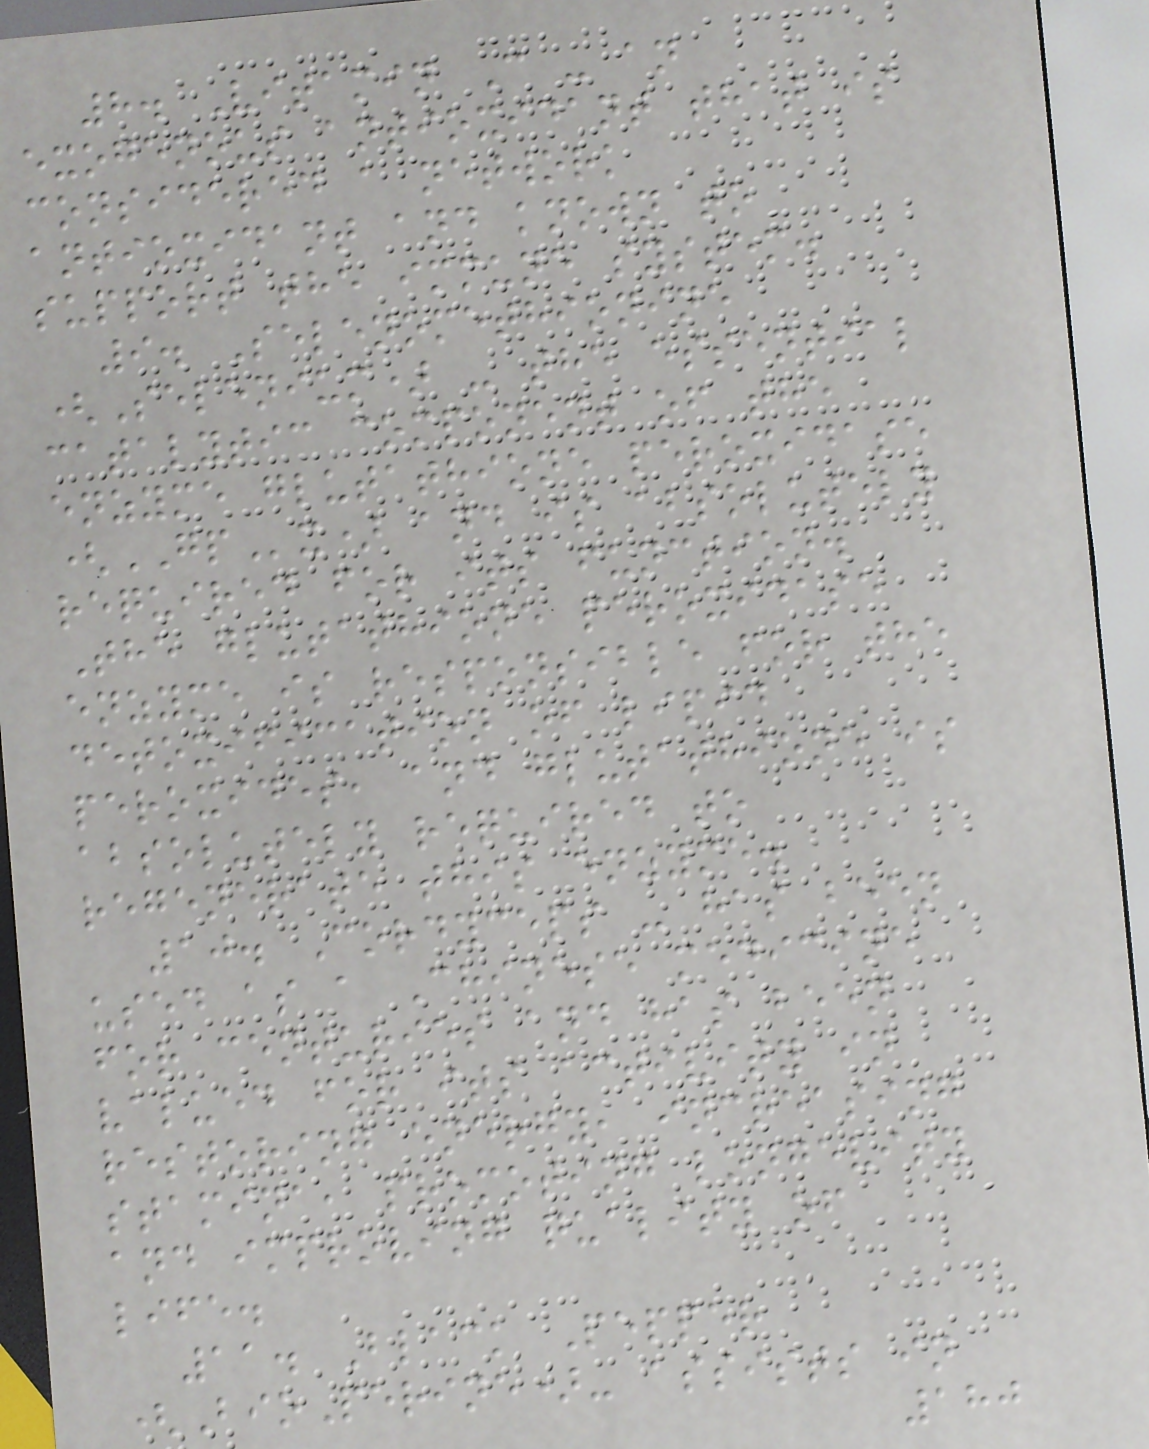8. Vitamin C - an
exogenous antioxidant that is
considered a network
antioxidant and known to
support the immune system.
9. Selenomethionine
(Selenium) - the essential
catalytic component of the
enzyme glutathione peroxidase
(GPx) and is absolutely
required for its function.
The glutathione peroxidase
enzyme is responsible for the
detoxification of lipid
peroxides, and glutathione is
absolutely required to
regenerate this enzyme.
10. Cordyceps - has been
used as a Chinese medicine
for centuries and has been
valued for its activity in
restoring energy, increasing
stamina, promoting longevity
and improving quality of
life.
11. Black Pepper
(BioPerine)- assists in
180
